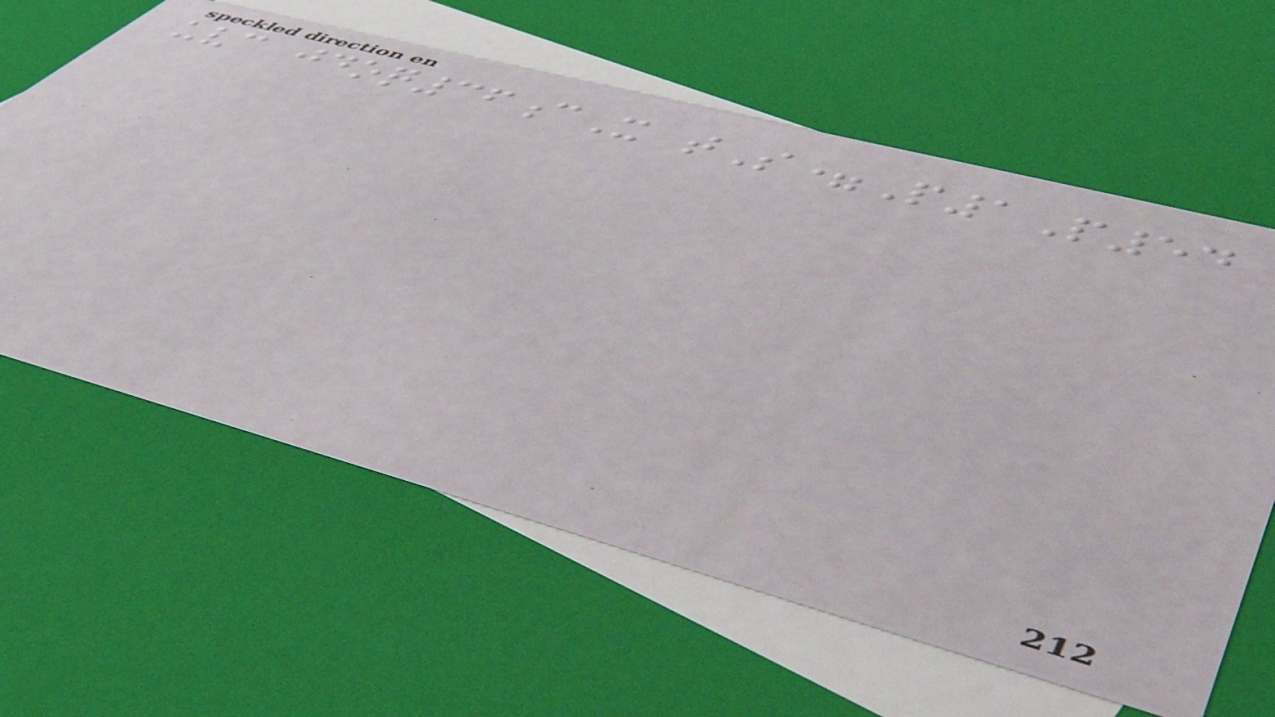uvc jdoq36cX tS=P1P54
